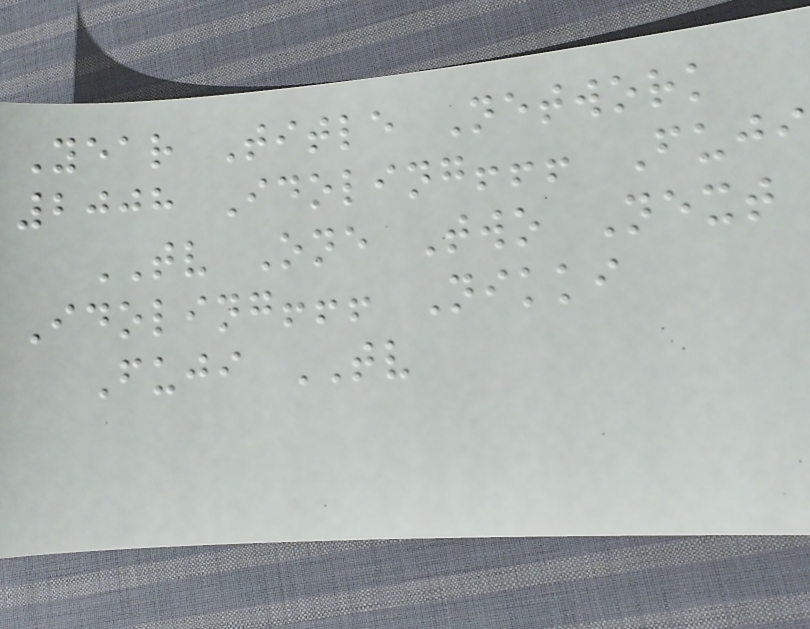Year Title Network
2008 Idoling!!! Fuji
TV One Two Next
Idoling!!! Nikki
Fuji TV
